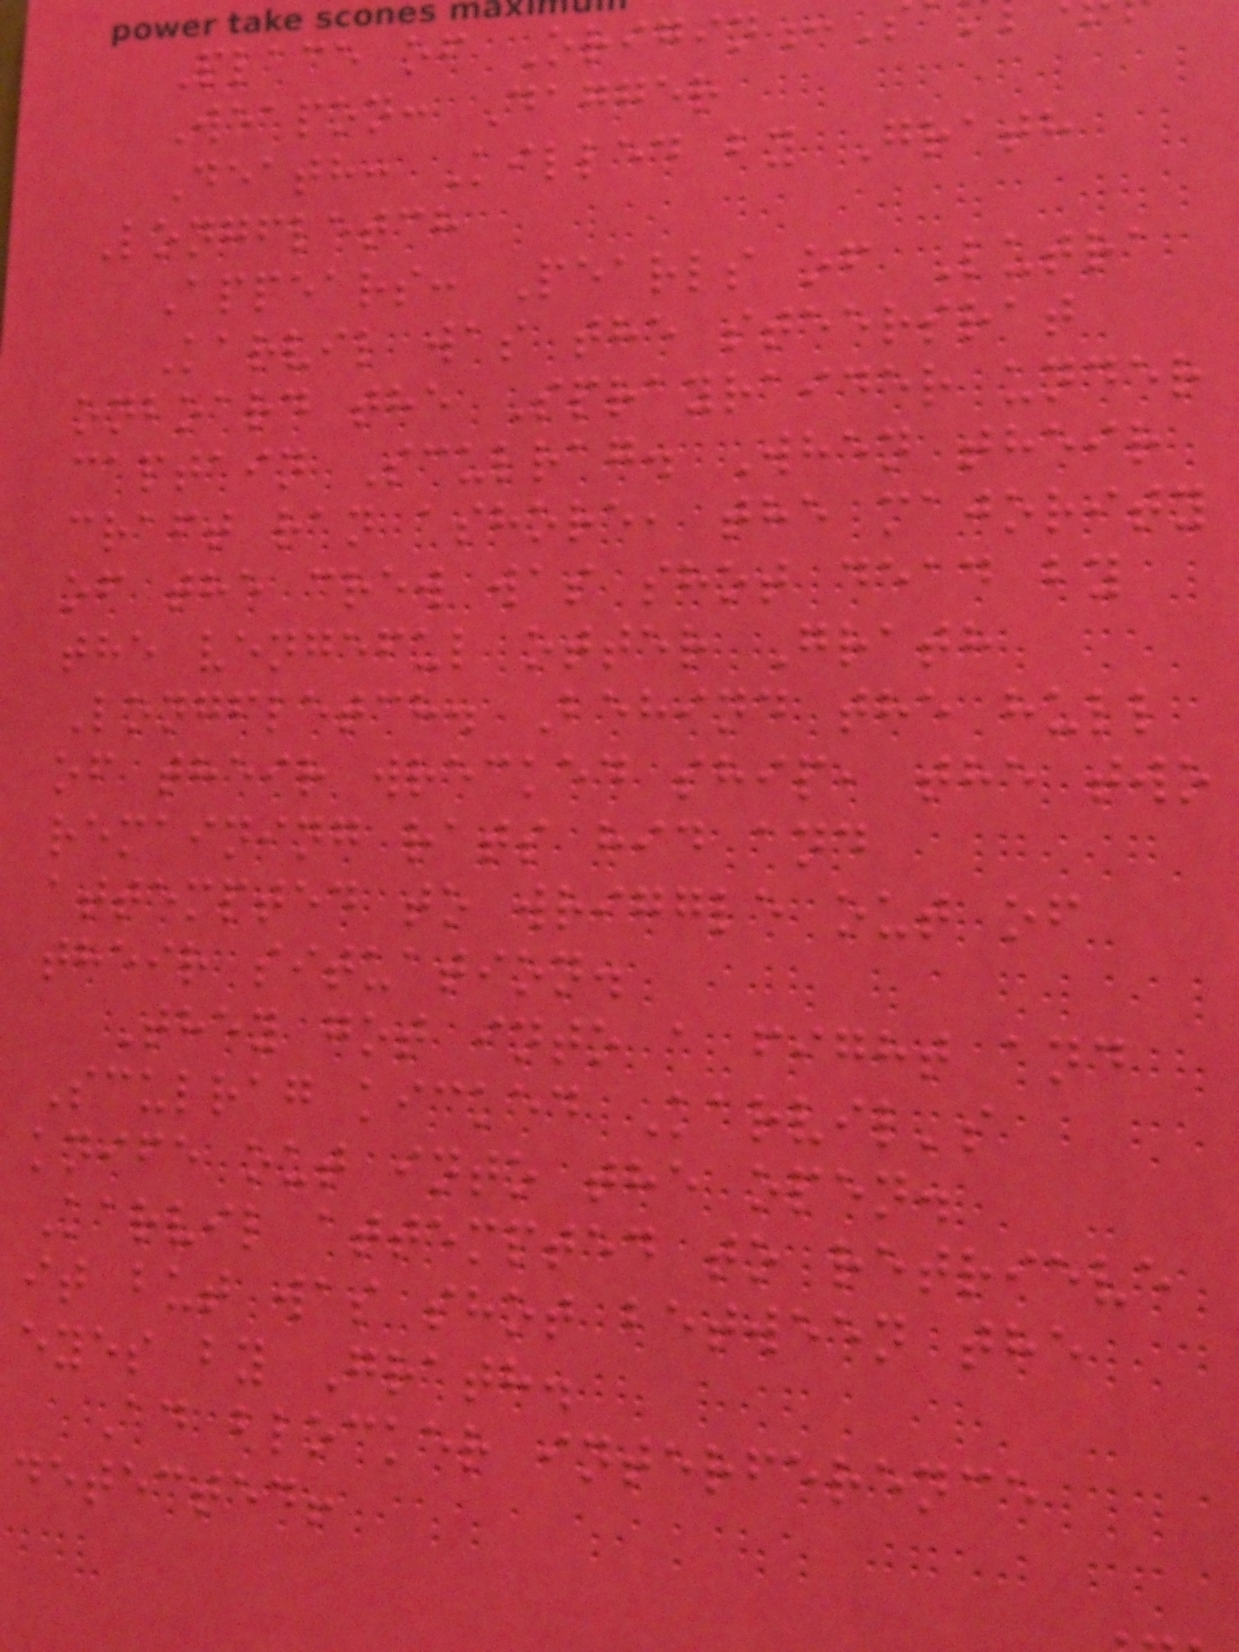Place of Origin
Weapon: Dagger
Death: Killed by Grath
Longfletch
Appears: Pearls of Lutra
Karvil was the steersrat
onboard the Sprayraider under
captain Sculrag. When their
craft ran ashore, the majority
of the crew was shot dead by
the vengeful otter Grath
Longfletch. Behind the hull
of their wrecked ship, the two
remaining rats hid and
attempted to wriggle out of
their situation.
They got into a fight and
Sculrag kicked Karvil's
knife out into the open.
Karvil attempted to retrieve
it but was shot between the
eyes by Grath.
Ad blocker interference
detected!
